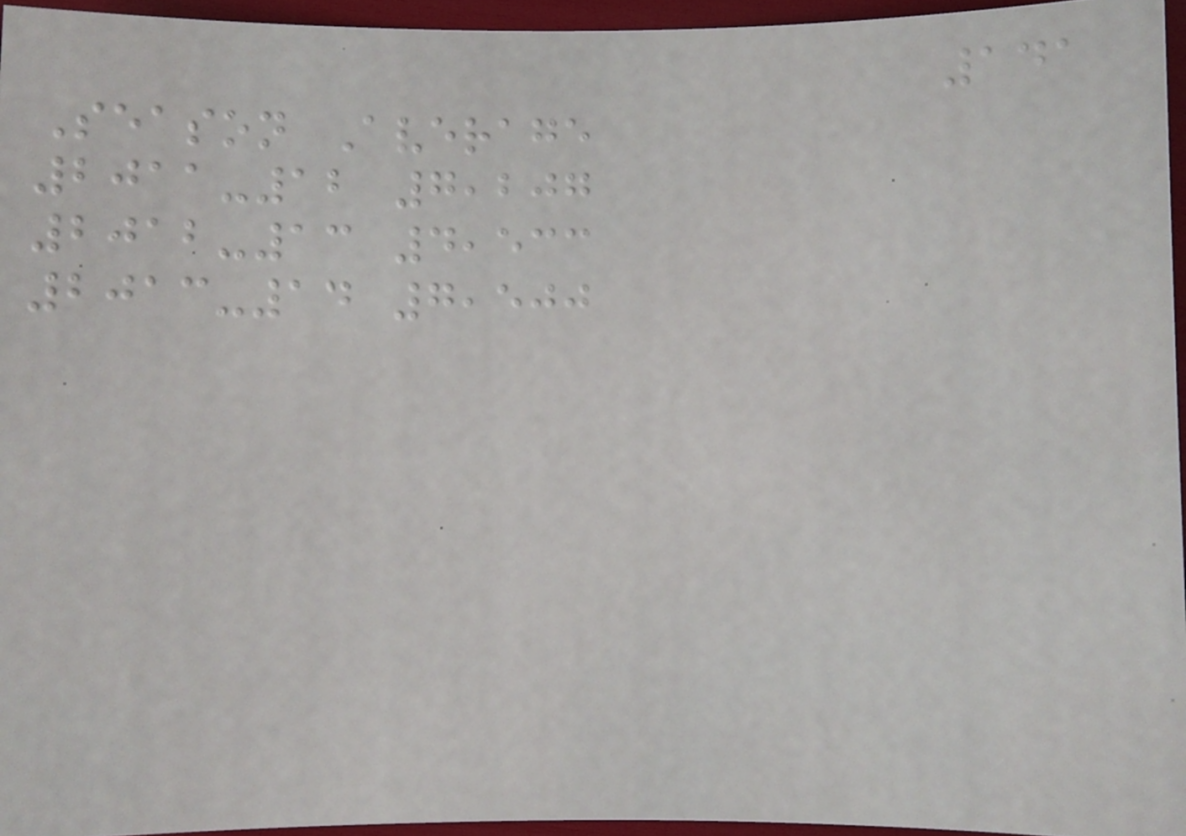141
Season Average
2011-12 7,207
2012-13 4,533
2013-14 7,500
